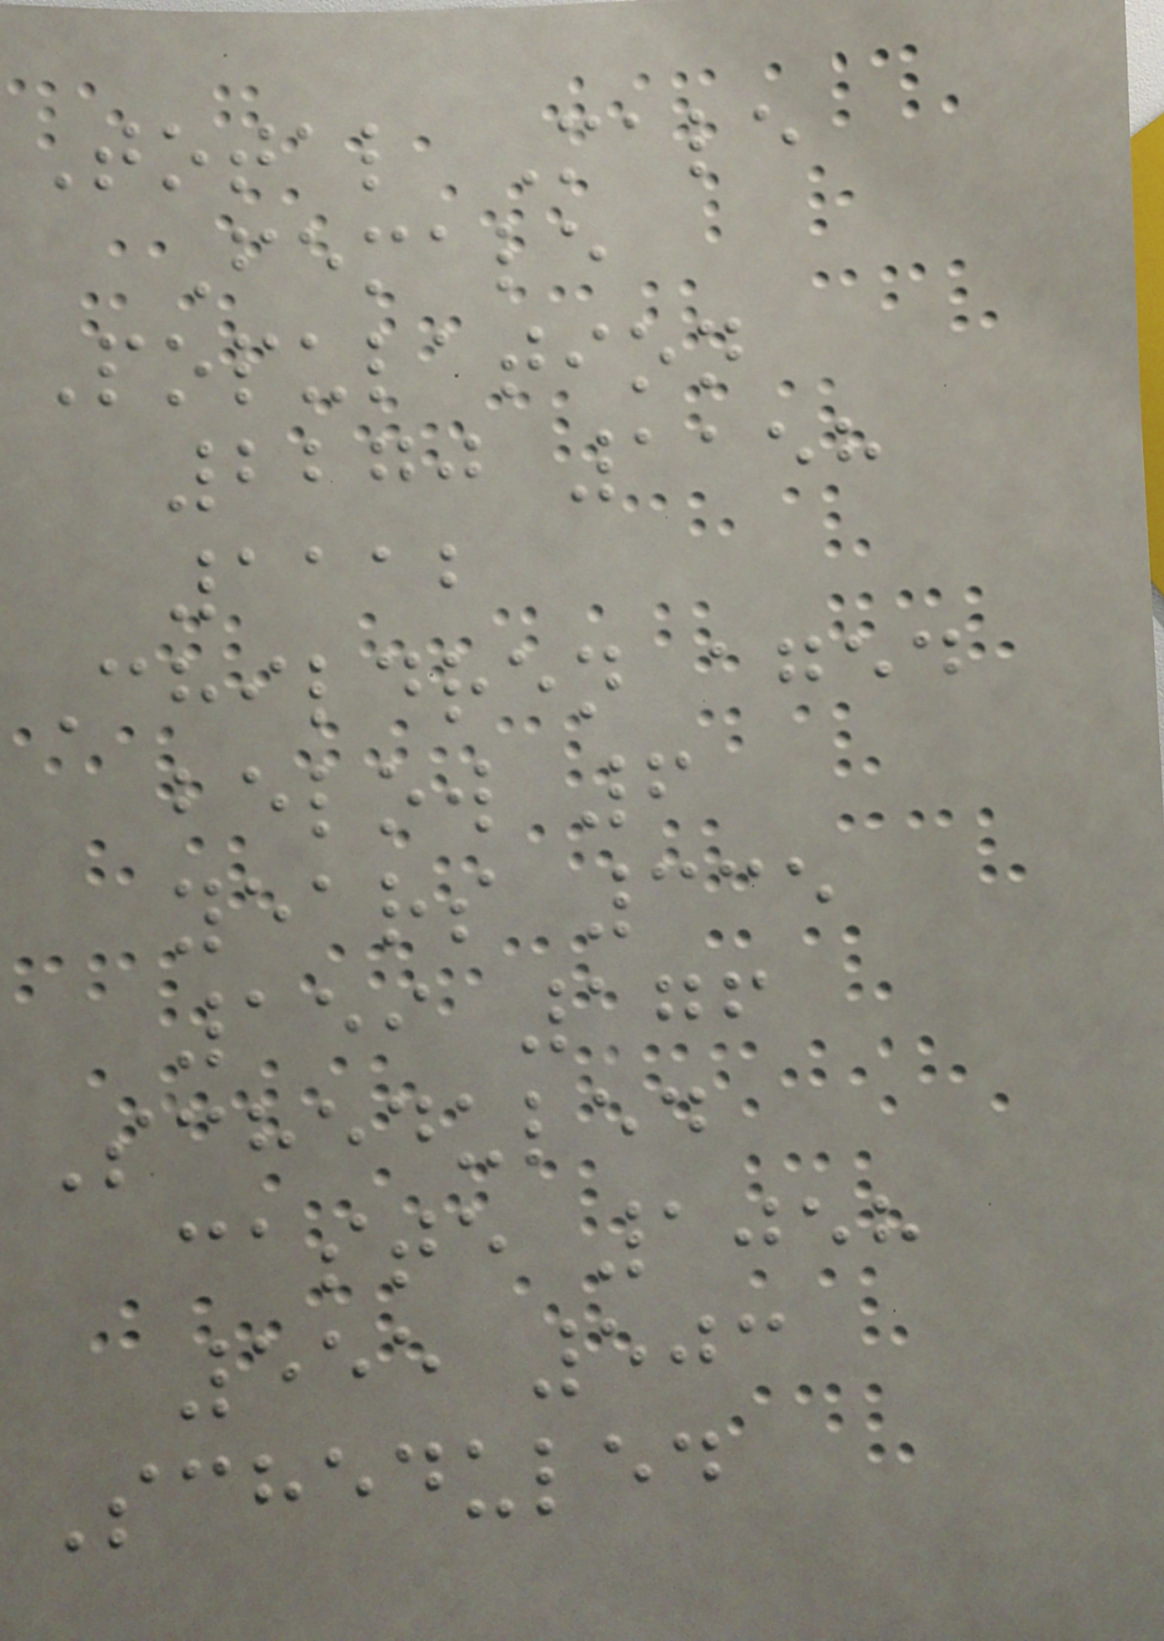Total Male
Female
Population
2270 1158
1112
Children aged
below 6
years 335
159 176
Scheduled
caste 1058
555 503
Scheduled
